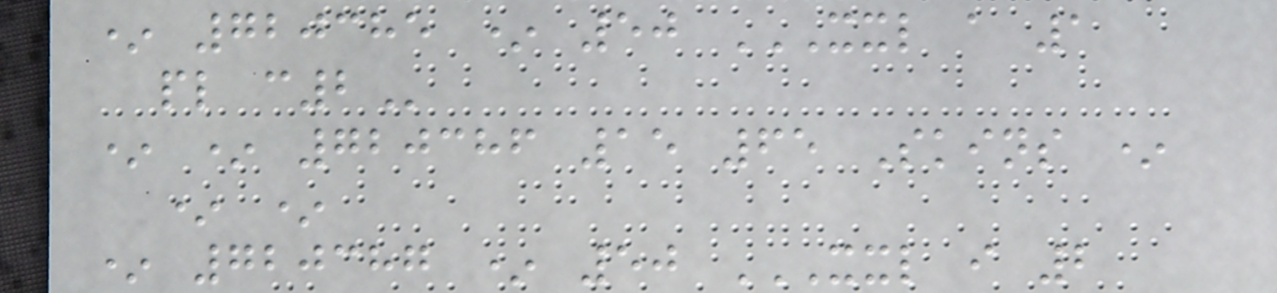* 720385 * 50 XXL A 1
PL C2
* * 720386 15 65 Skins *
* *
* 720387 * 50 XXL I 2
